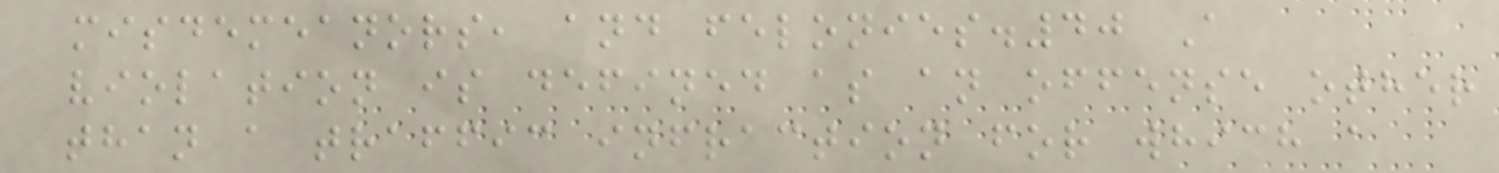misdemeanors, and felonies.40 A
violation is defined as an offense other
than a traffic infraction for which a
